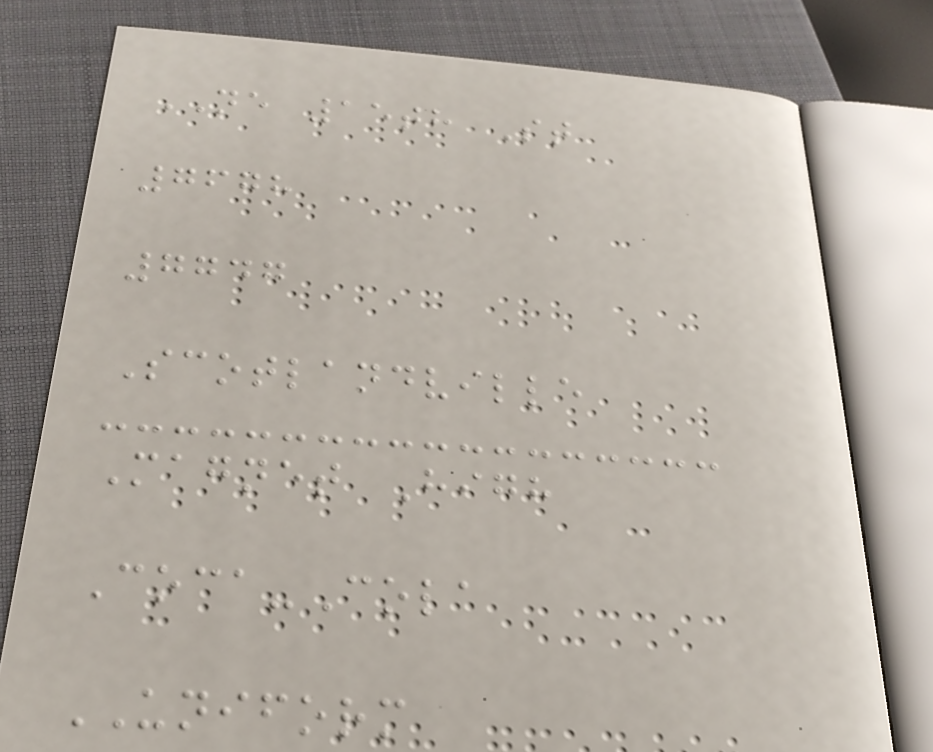NE 15th St
7678
7747
Scotlandville
Magnet High
Coca-Cola
UNIFORM
